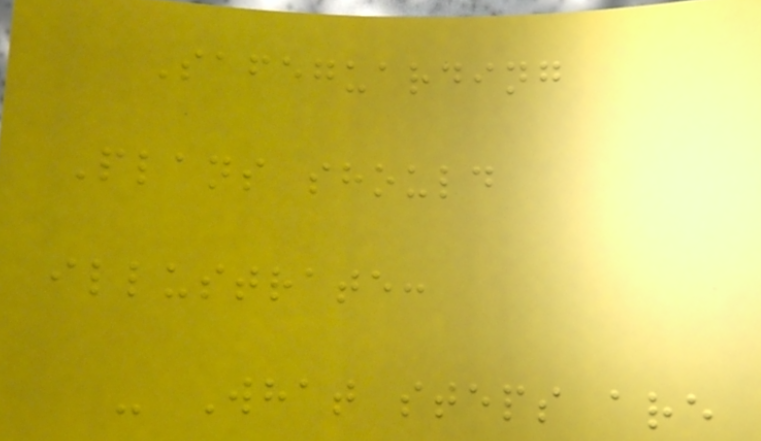Safeguarding
Plans should
illustrate:
- What steps are
